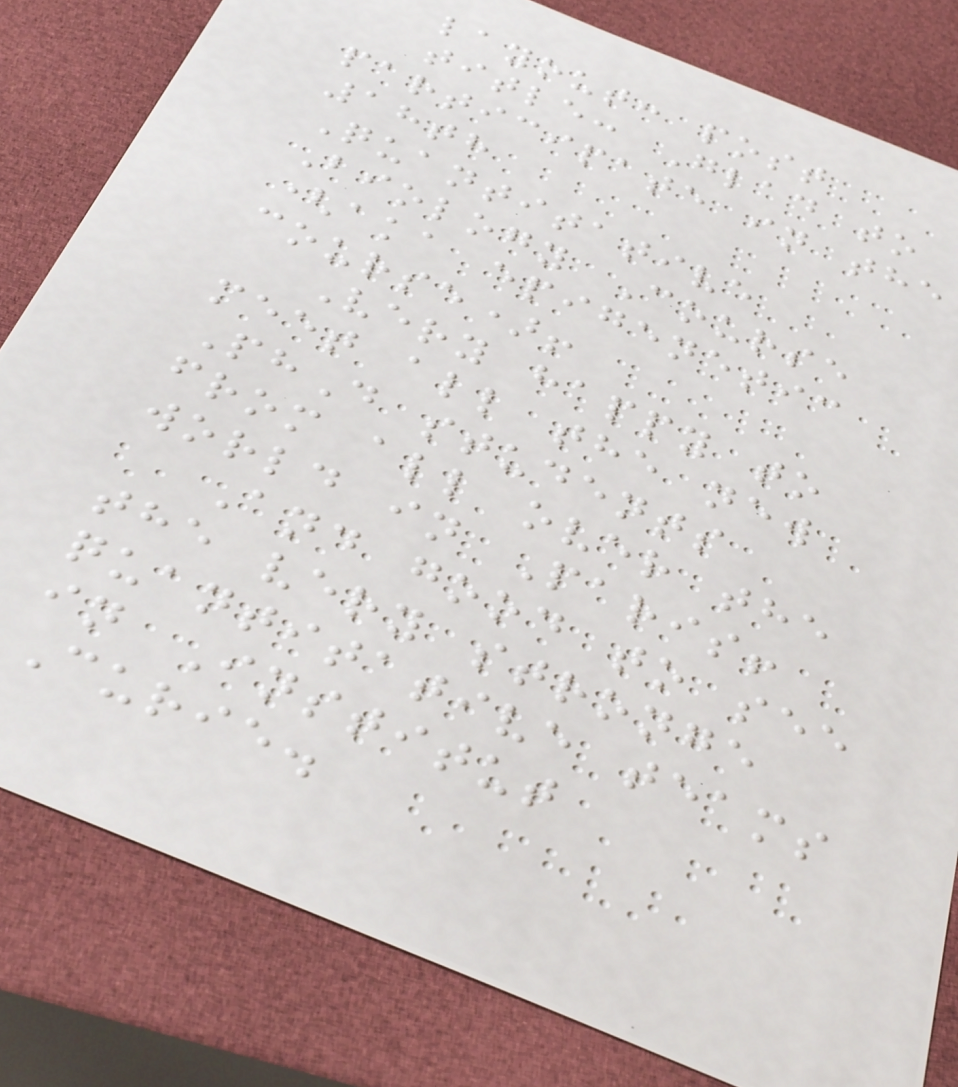layout: post
title: Glad to
participate in the
18th
Quantitative
Biology Course
(aka epigenetic
course)!
Very happy to
meet all the new
PhD students
from all over the
world in Paris!
And good to see
the very stronge
quantitative teams
in Institut
Curie.
